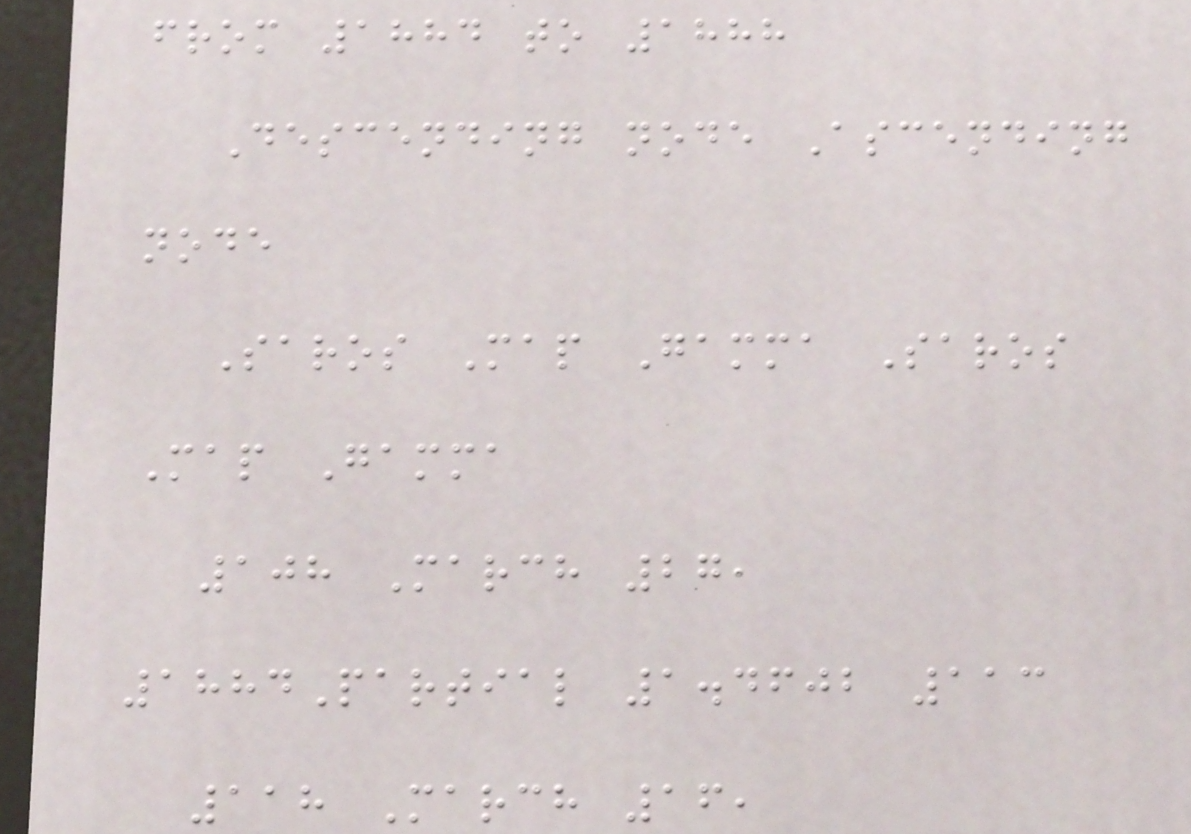from 1884 to 1888
Descending node Ascending
node
Saros Map Gamma Saros
Map Gamma
108 March 27,
1884Partial 1.4602 113
118 March 16,
